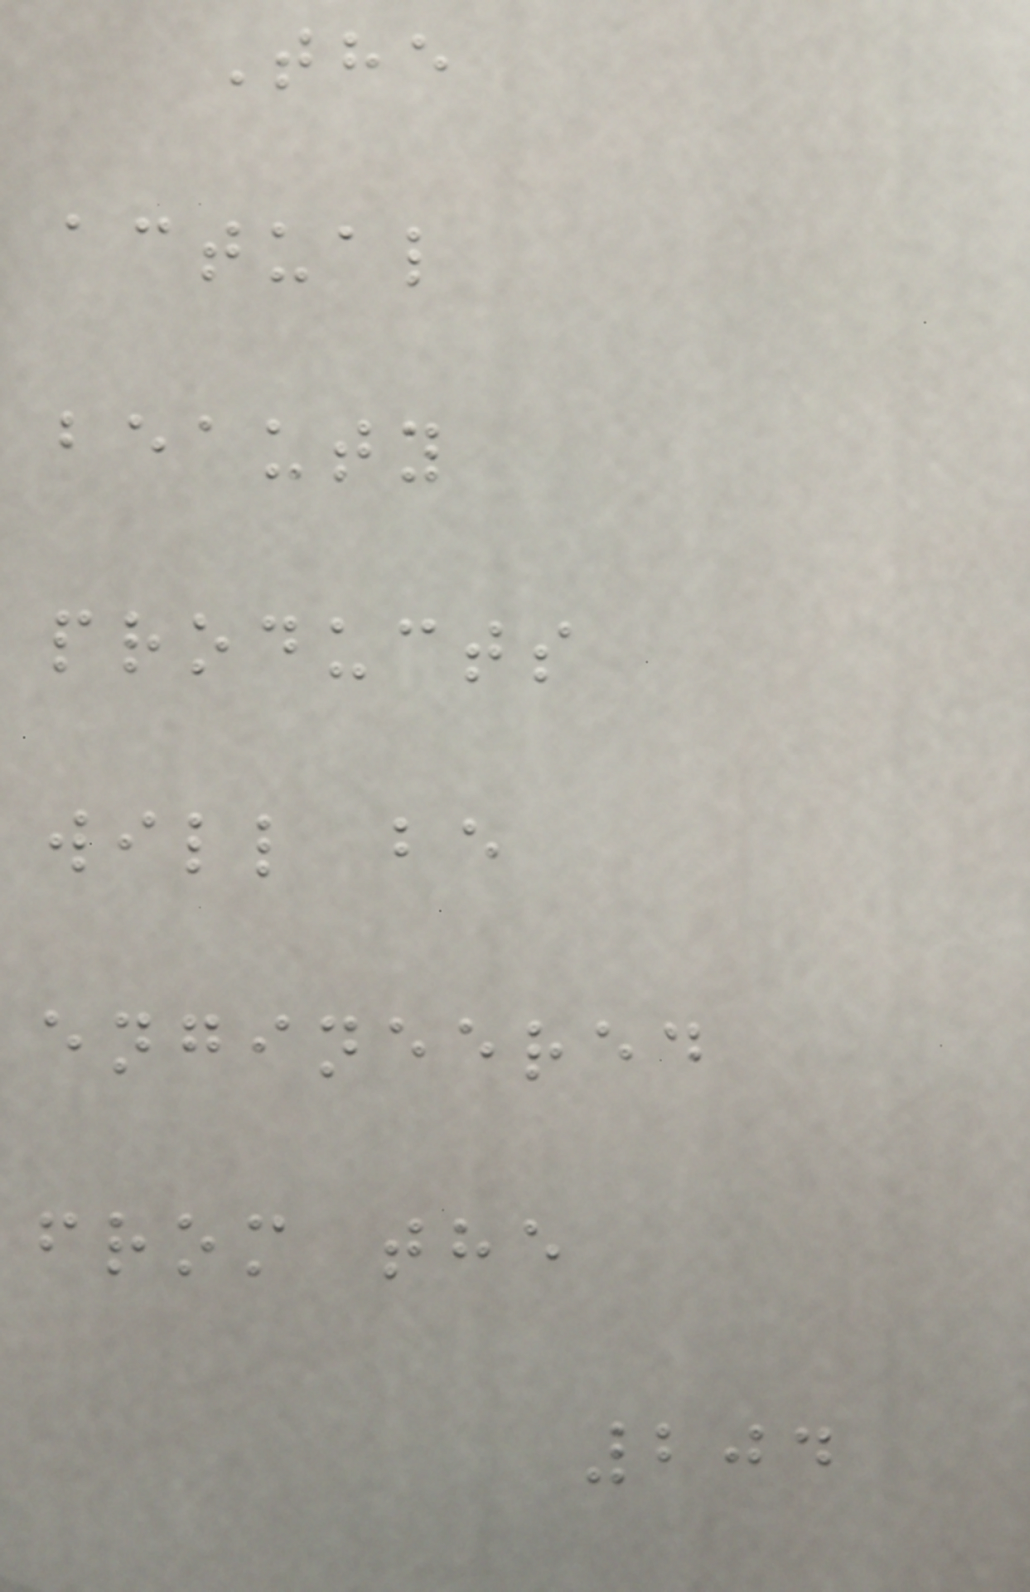The
actual
beauty
products
will be
engineered
from the
204
